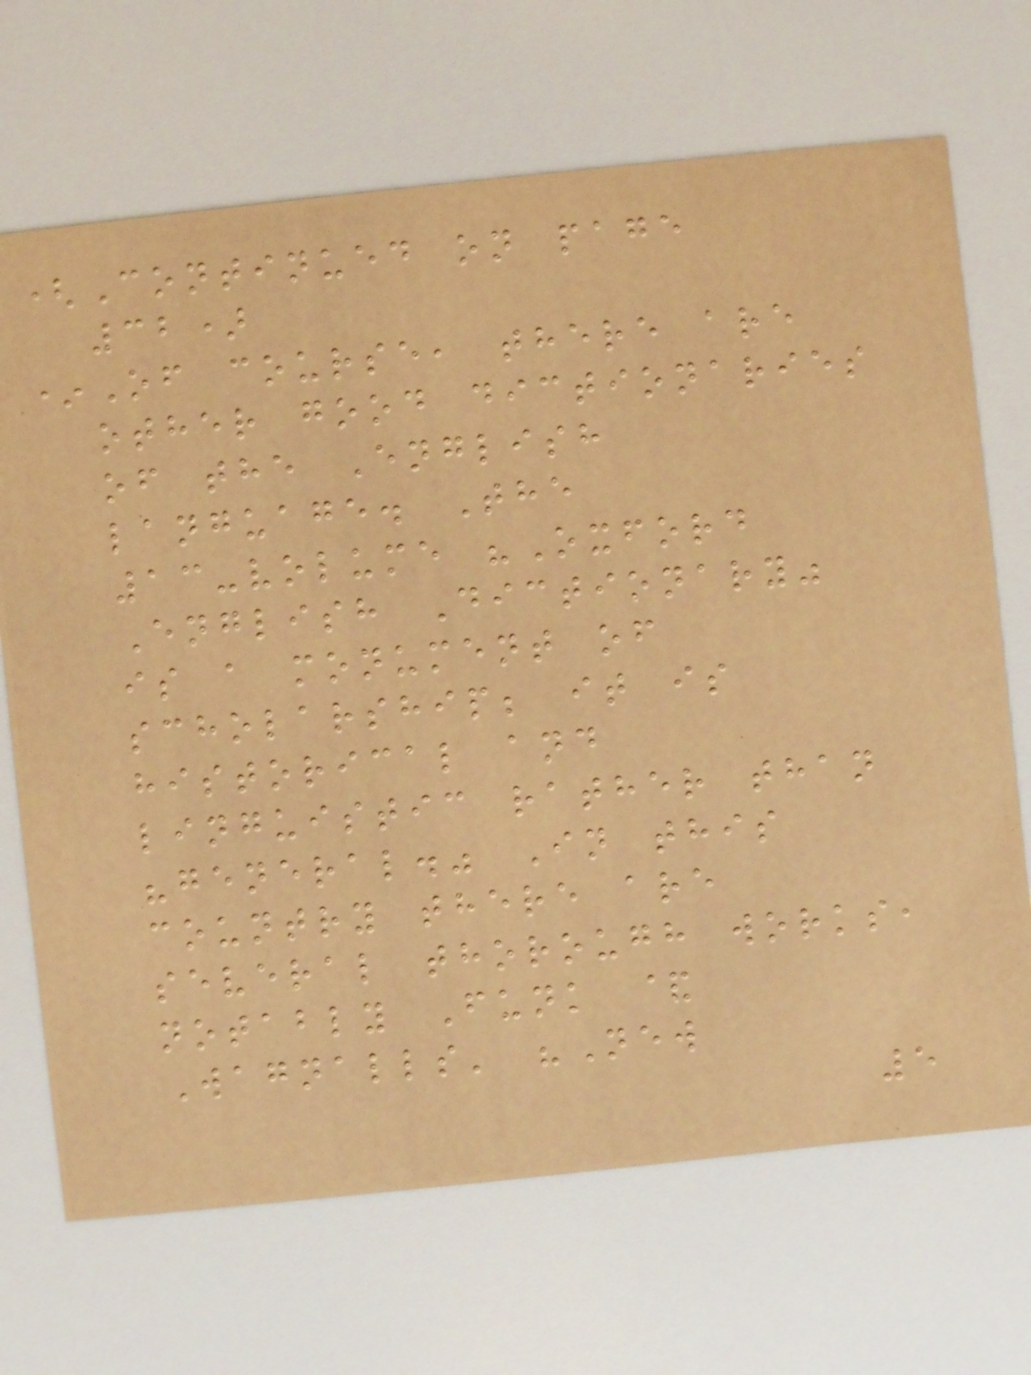(Continued on page
32)
*Of course, there are
other good dictionaries
of the English
language. The
13-volume "Oxford
English Dictionary"
is a monument of
scholarship; it is
historical and
linguistic rather than
"general." In this
country there are
several thorough works,
notably Funk &
Wagnalls' "New
5
